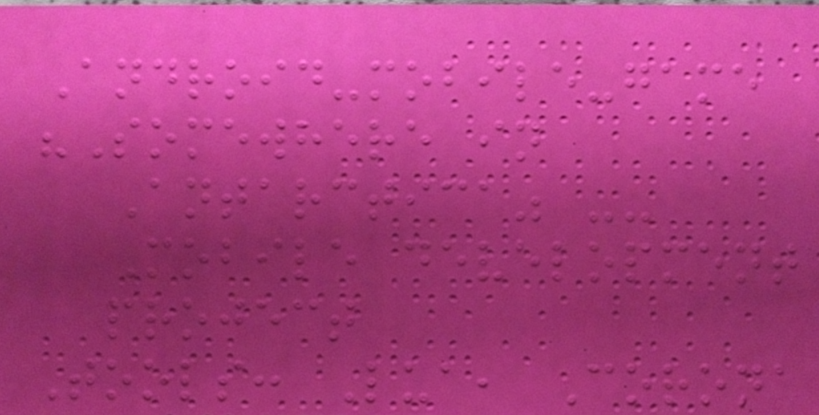Android-mobile-game
"Somewhere in
Antarctica" --
Mobile development
project
Tools: Lua, Corona
